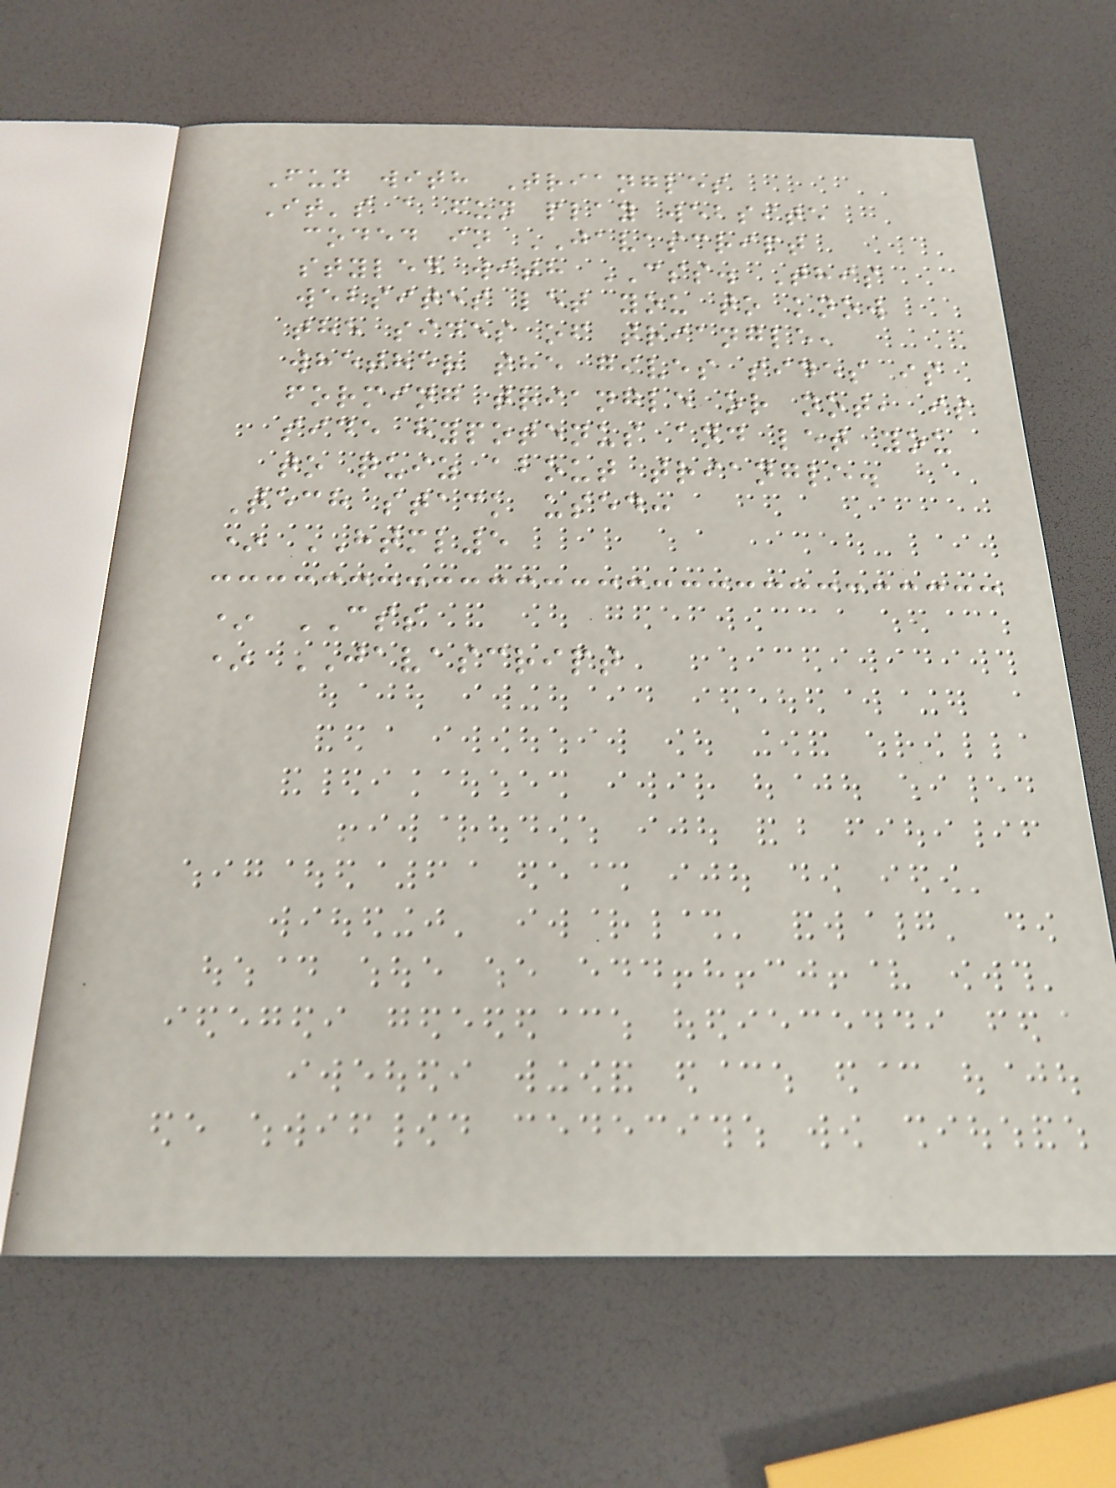Fun with Triangles
It's a fun play website
coded in JAVASCRIPT
styled with CSS. This
websites let you to know
the sides of triangle,
whether the gives sides is
forming triangle or not, is
side hypotenus and let you
to quiz about triangle.
Tech stack used:
* HTML5
* CSS
* JAVASCRIPT
